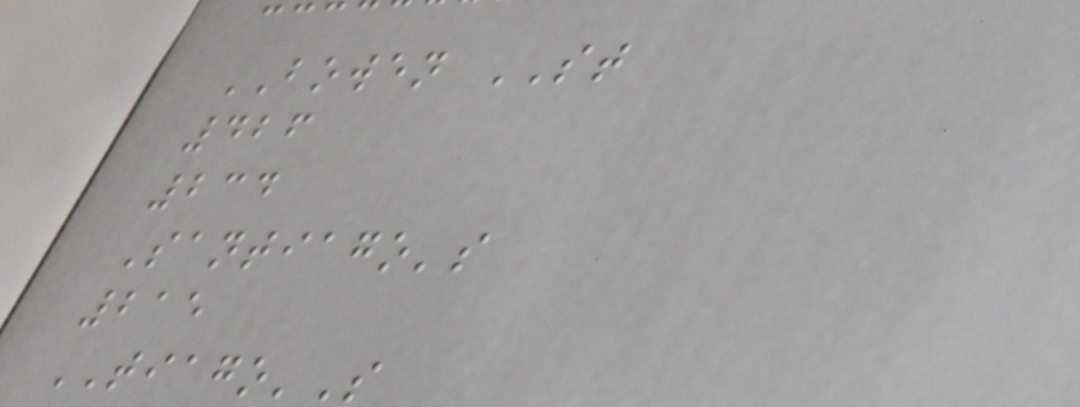BOWEN ST
426
234
Santiago's
215
TIAGO'S
